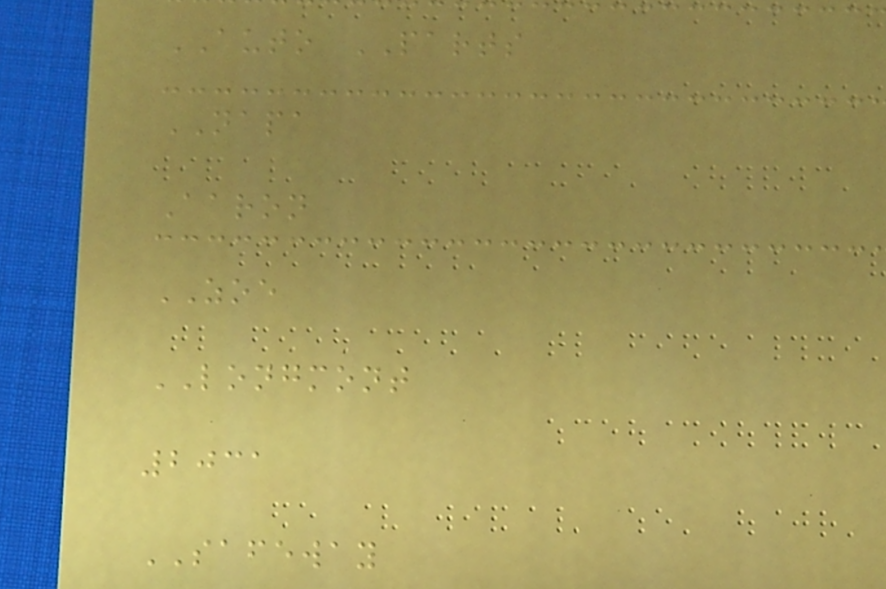AUTO PARTS
NAPA
Aaron
ZOE
LONGMONT
2031
SAFEWAY
